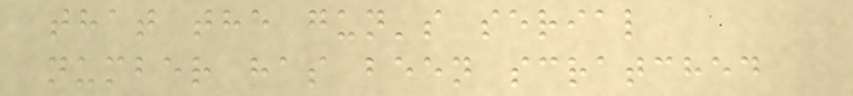that the gun's serial
number has been scratched
